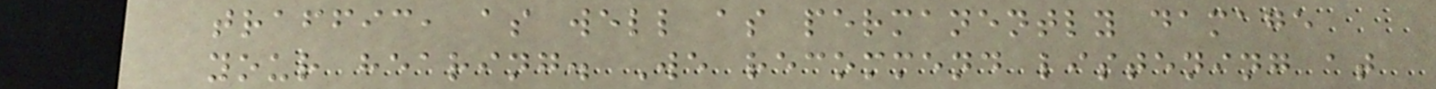traffic, as well as permanently damage
your hearing. We recommend listening at
